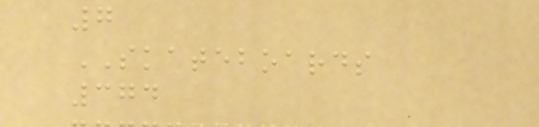7
SKATEBOARDS
374
